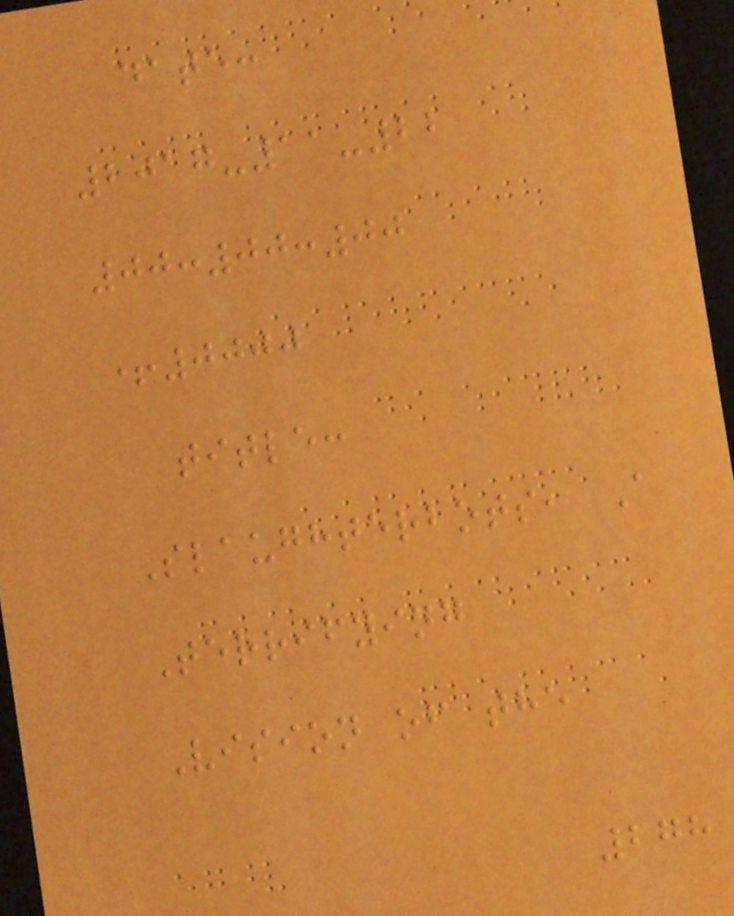date:
2017-11-22
00:00:00
+0000
title:
Slaughterbots, A
Terrifying
Vision of the
278
